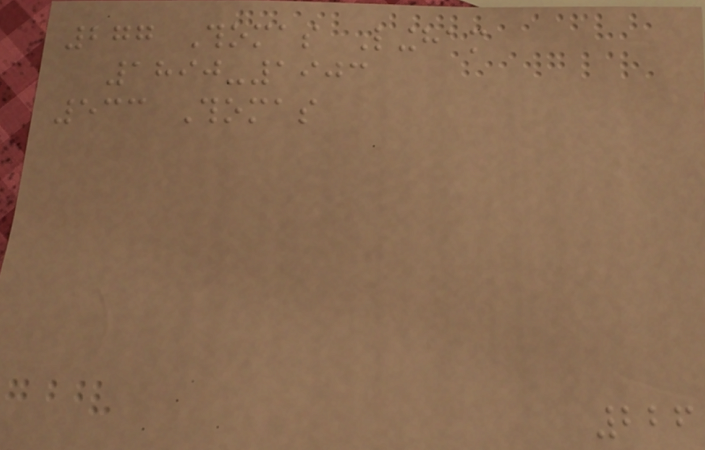277 Thomas Lingham
1890-1903
533 Thomas
226
